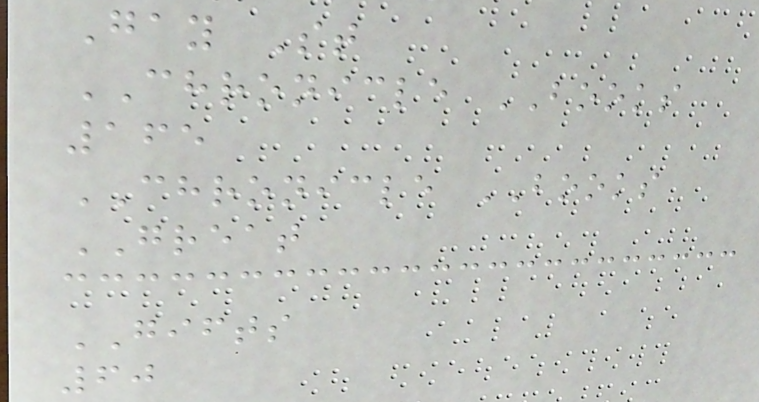Gay St
CHRONICLE BOOKS
165
CHRONICLE BOOKS
GREAT
GIFTS
60
